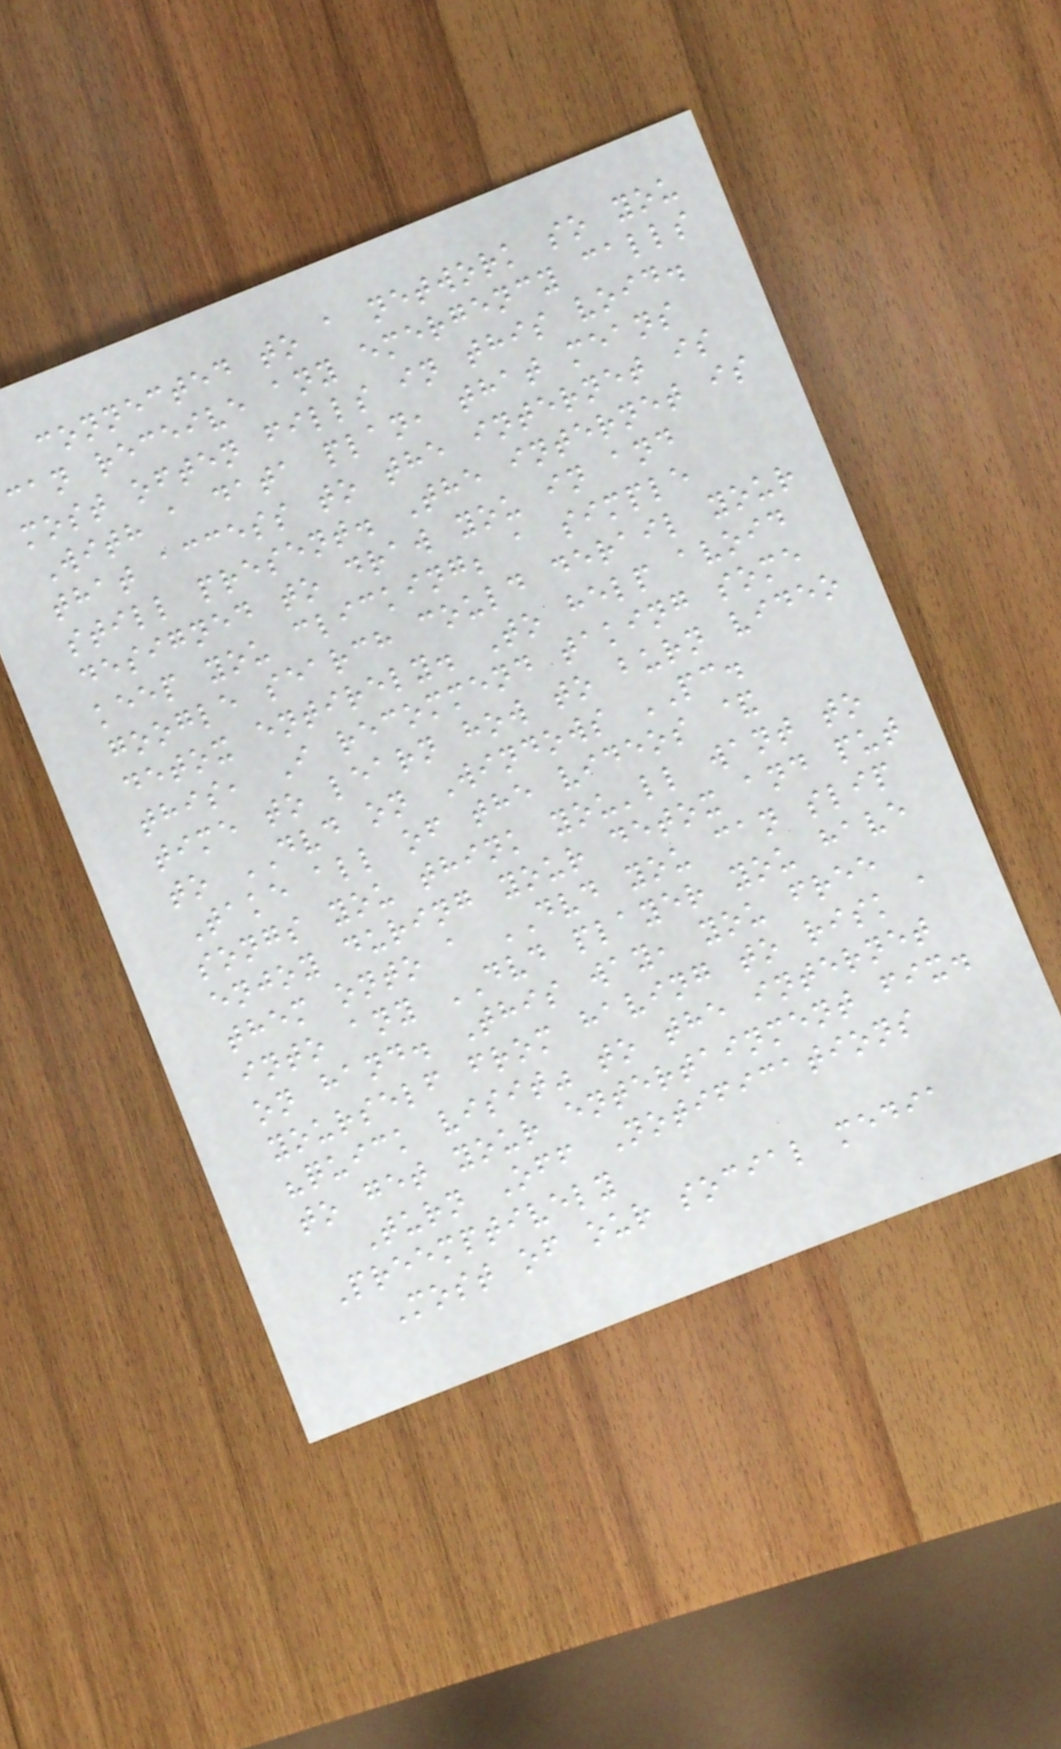connected to a network so you
can receive any emergency calls
most often fills in this void.
With a data plan, that means
that access to the internet is
still present. The internet is
designed to draw you in and
keep you clicking; a simple
google search could derail your
detox entirely. To help avoid
this, I recommend taking some
time to learn how to burn video
to DVD on Windows PC.
Take all of the videos &
songs you think you'll want to
enjoy during your detox and put
them onto a DVD you can slip
into any DVD player you have
on hand. This way, you free
yourself from having to risk a
"quick visit" to the internet
to get your entertainment fix.
Turn Off Notifications
Preemptively
Most of our social media
